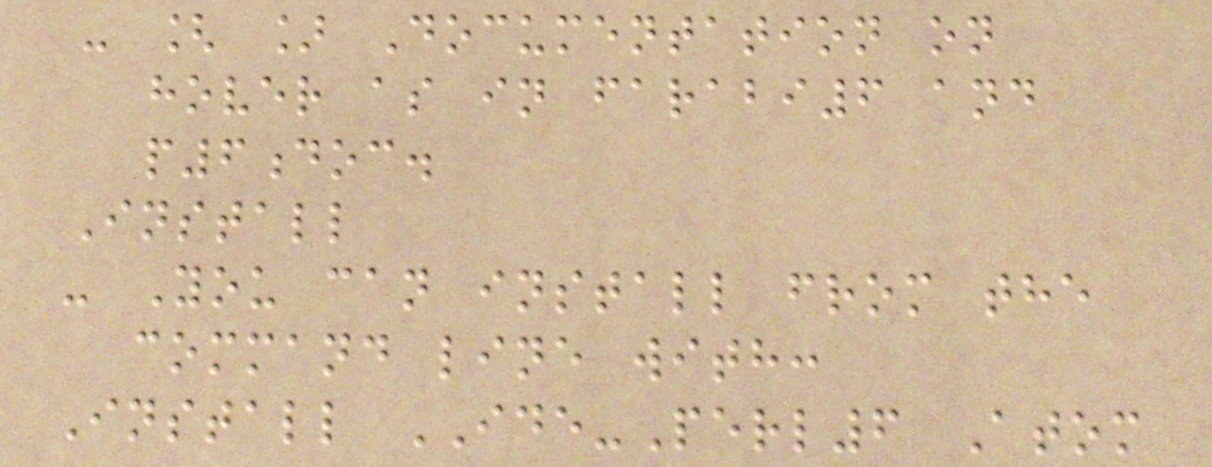- [ ] Documentation on
hover as in farabi6 and
p6doc.
Install
- You can install from the
command line with:
Install IDE-Perl6 Atom
